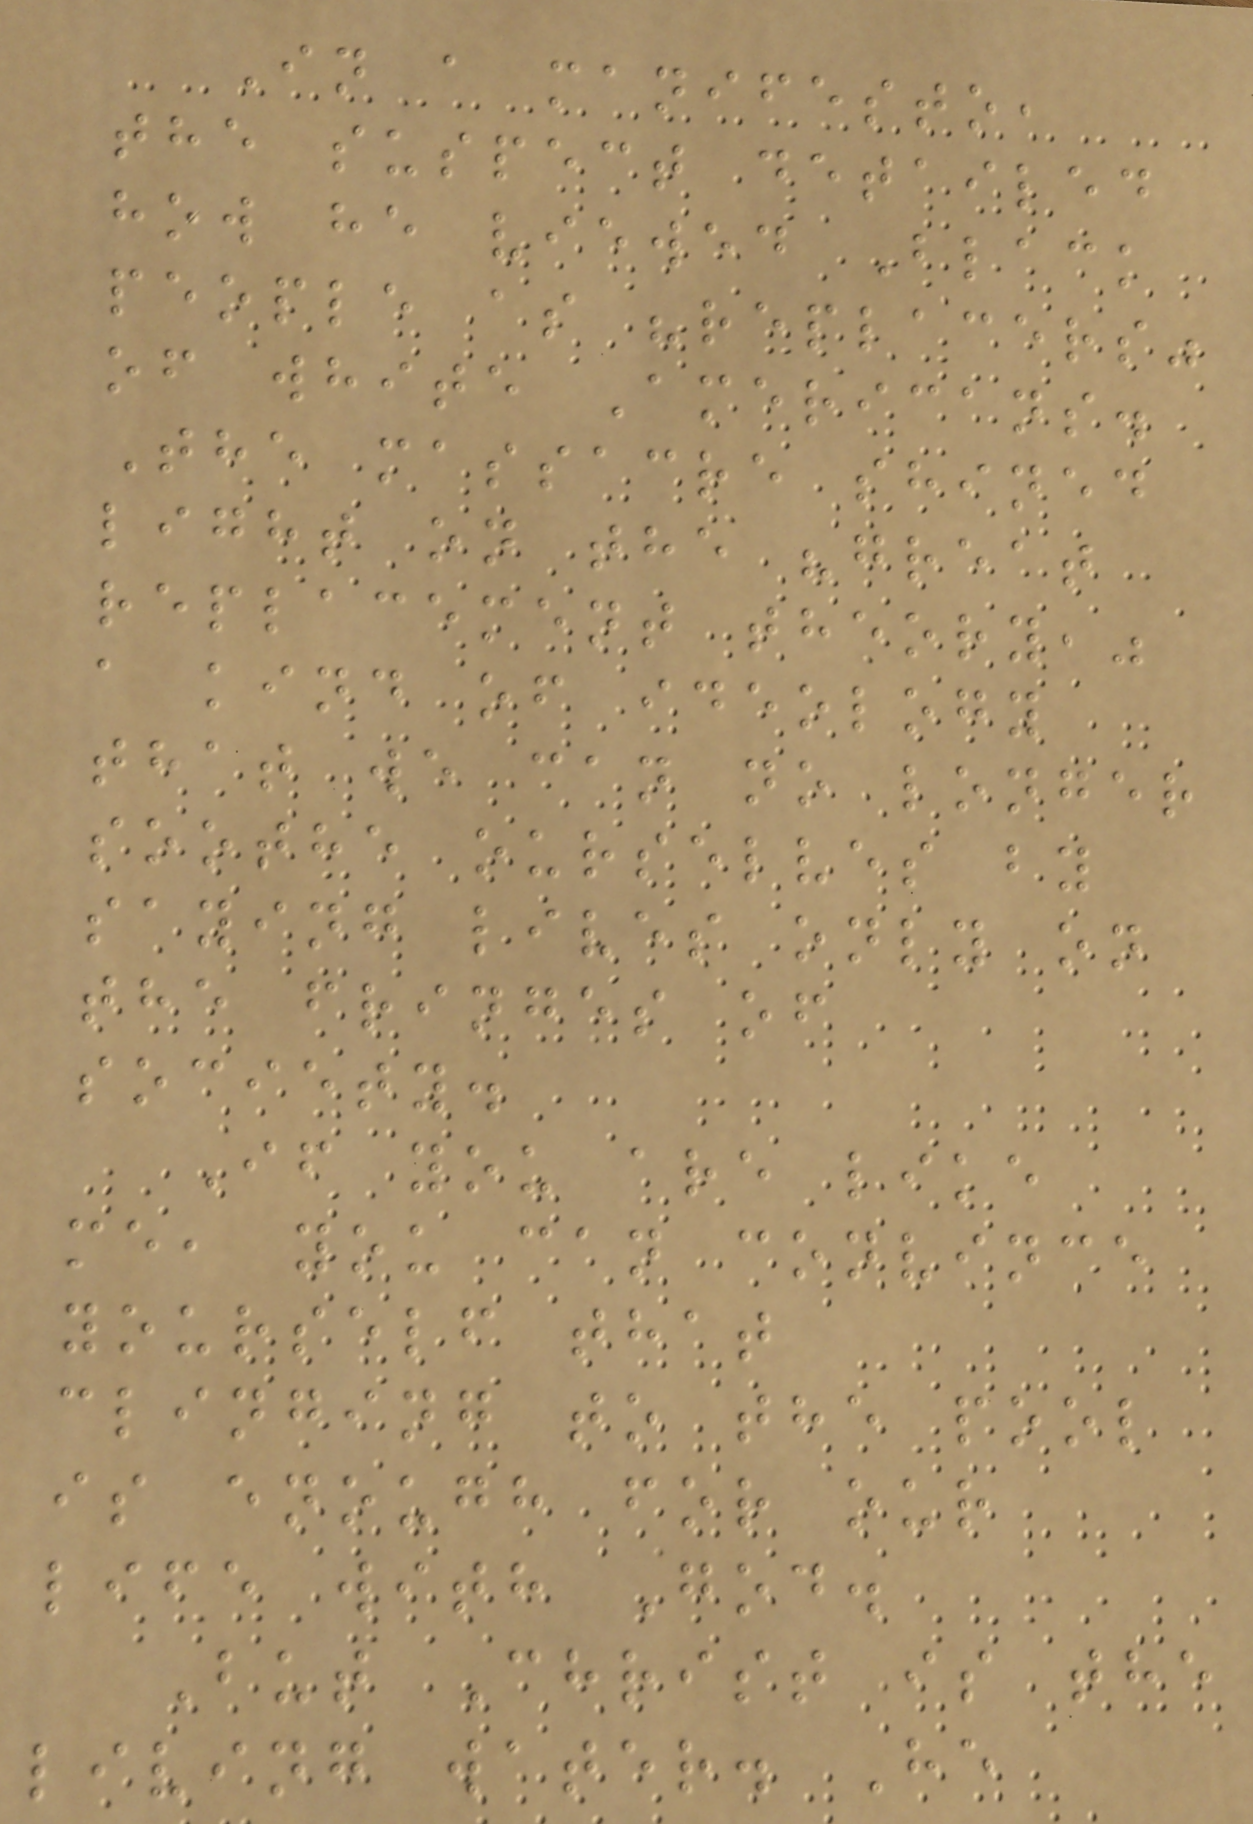In a manifesto,
the suspect detailed
how he viewed Black
people as "replacers"
of white Americans.
The massacre shined
light on the "great
replacement theory,"
a kind of ideology
that we can no longer
soothe ourselves by
saying lives only on
the fringes of
society.
If you are like
me, you can convince
yourself that
clinging to the pool
is enough for our
life with God.
But Christ is the
living water. He
